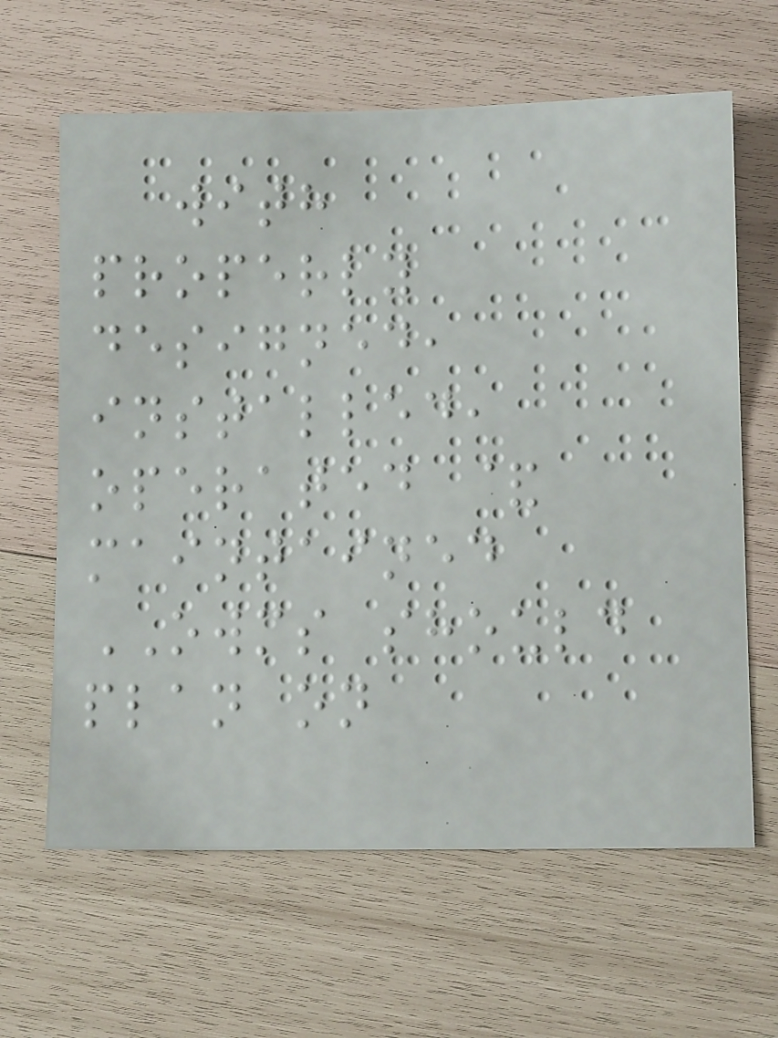with
properly
designed,
installed,
operated &
maintained
OWMS should
plan on
